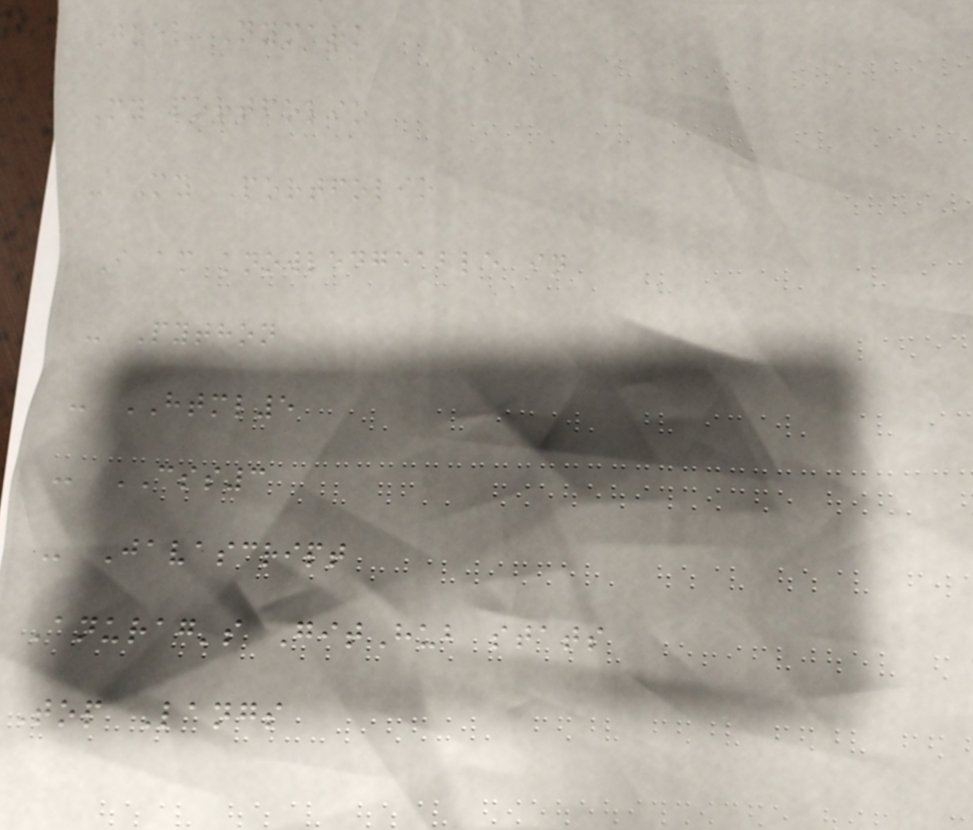Joel Nymark
My portfolio
- My Portfolio
I am knowledgeable in
- Python
- HTML5
- CSS3
- Javascript
Anurag's GitHub stats
Top Langs
